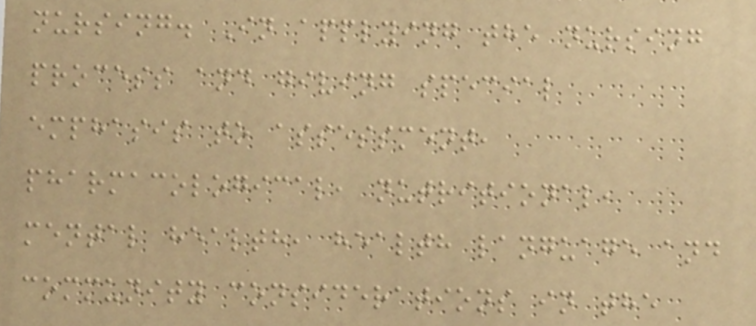nursing. In applying the nursing
process and giving special
emphasis to assessment,
pharmacological, nutritional,
mental health, health language and
community considerations in the
